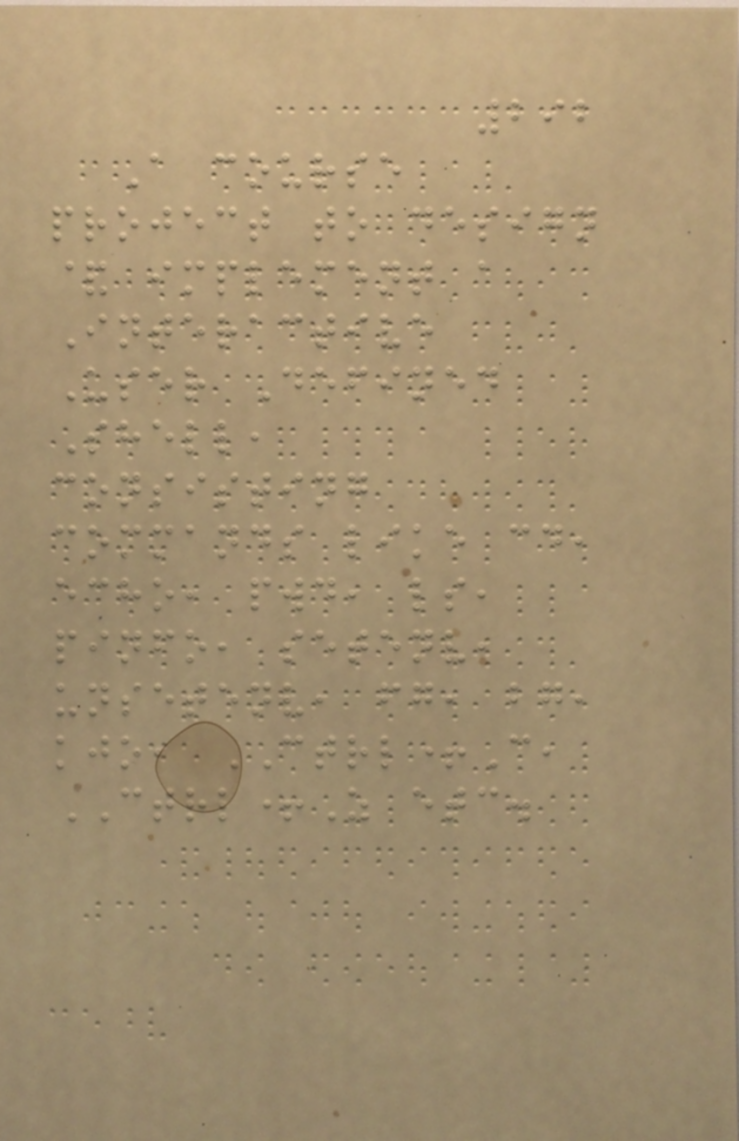292
A course
project to design
& implement a
Interactive
User Defined
Shell,
consisting
commands like cd,
echo, pwd, ls,
pinfo, setenv,
unsetenv, fg, bg,
kjo, CTRL+C,
CTRL+Z etc.
